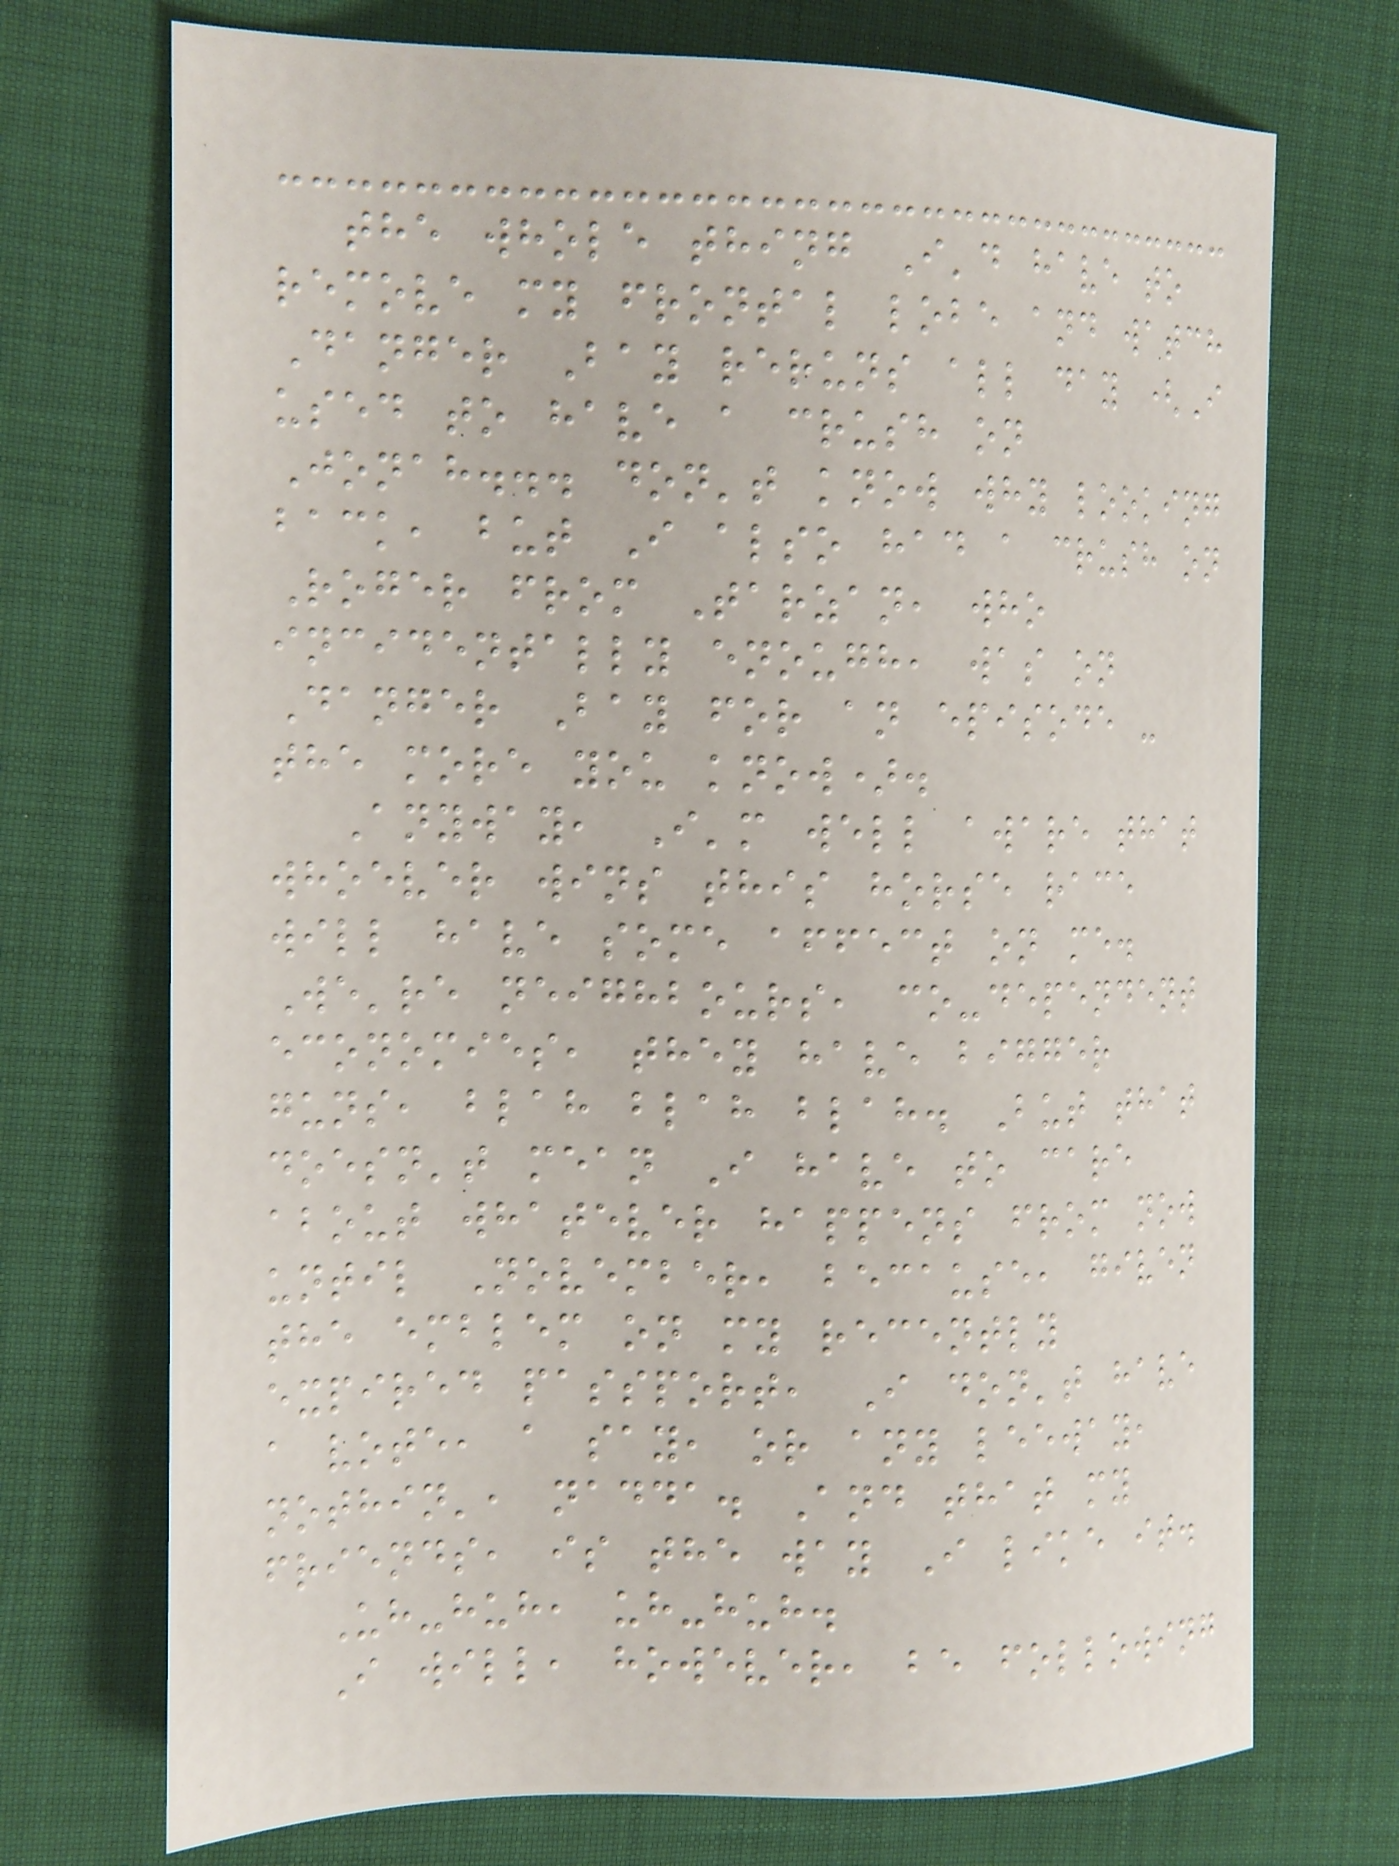the whole thing I'd have to
remove my frontal lobe and watch
Danger Bay reruns all day (I
used to have a crush on
Jonah... don't know why looking
back, but I also had a crush on
Roger from Tarzan, who
incidentally enough, was on
Danger Bay for an episode -
the more you know).
Anyway, I'm well aware that
whoever wins this horse race
will have some affect on me.
We're neighbours, co-dependent
economies, they have bigger
guns, blah blah blah. But that
doesn't mean I have to care
about whatever happens from now
until November, because, given
the emblem on my recently
expired passport, I don't have
a vote, a say, or any leeway,
nothin', nadda. And that my
friends, is the way I like it.
Uh-huh, uh-huh.
I will, however, be following
